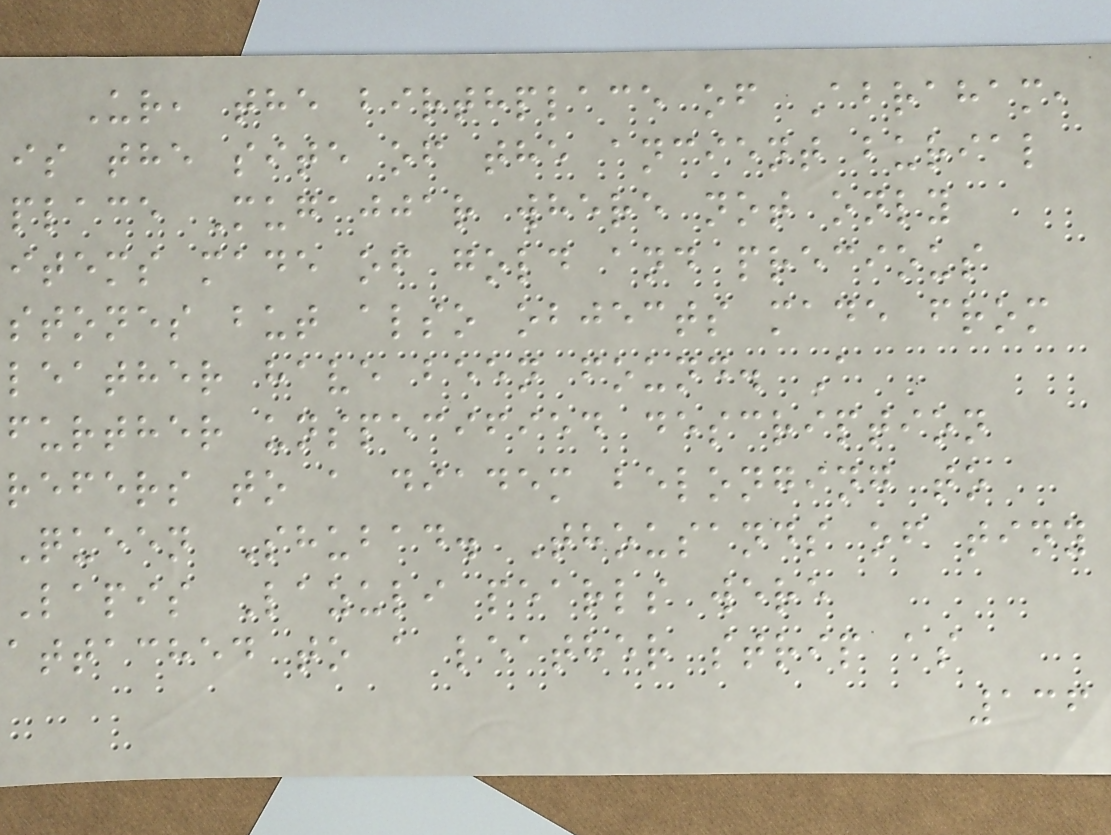Ur, the birthplace of Abraham,
is the site of the ancient burial
place Mugajjar where not only
items made of gold and precious
stones but also objects made from
leather have been found. A
further unspecified description
refers to a diadem belonging to
Queen Shubad. Thousands of tiny
Lapis Lazuli pearls were
attached to a leather strip as
136
